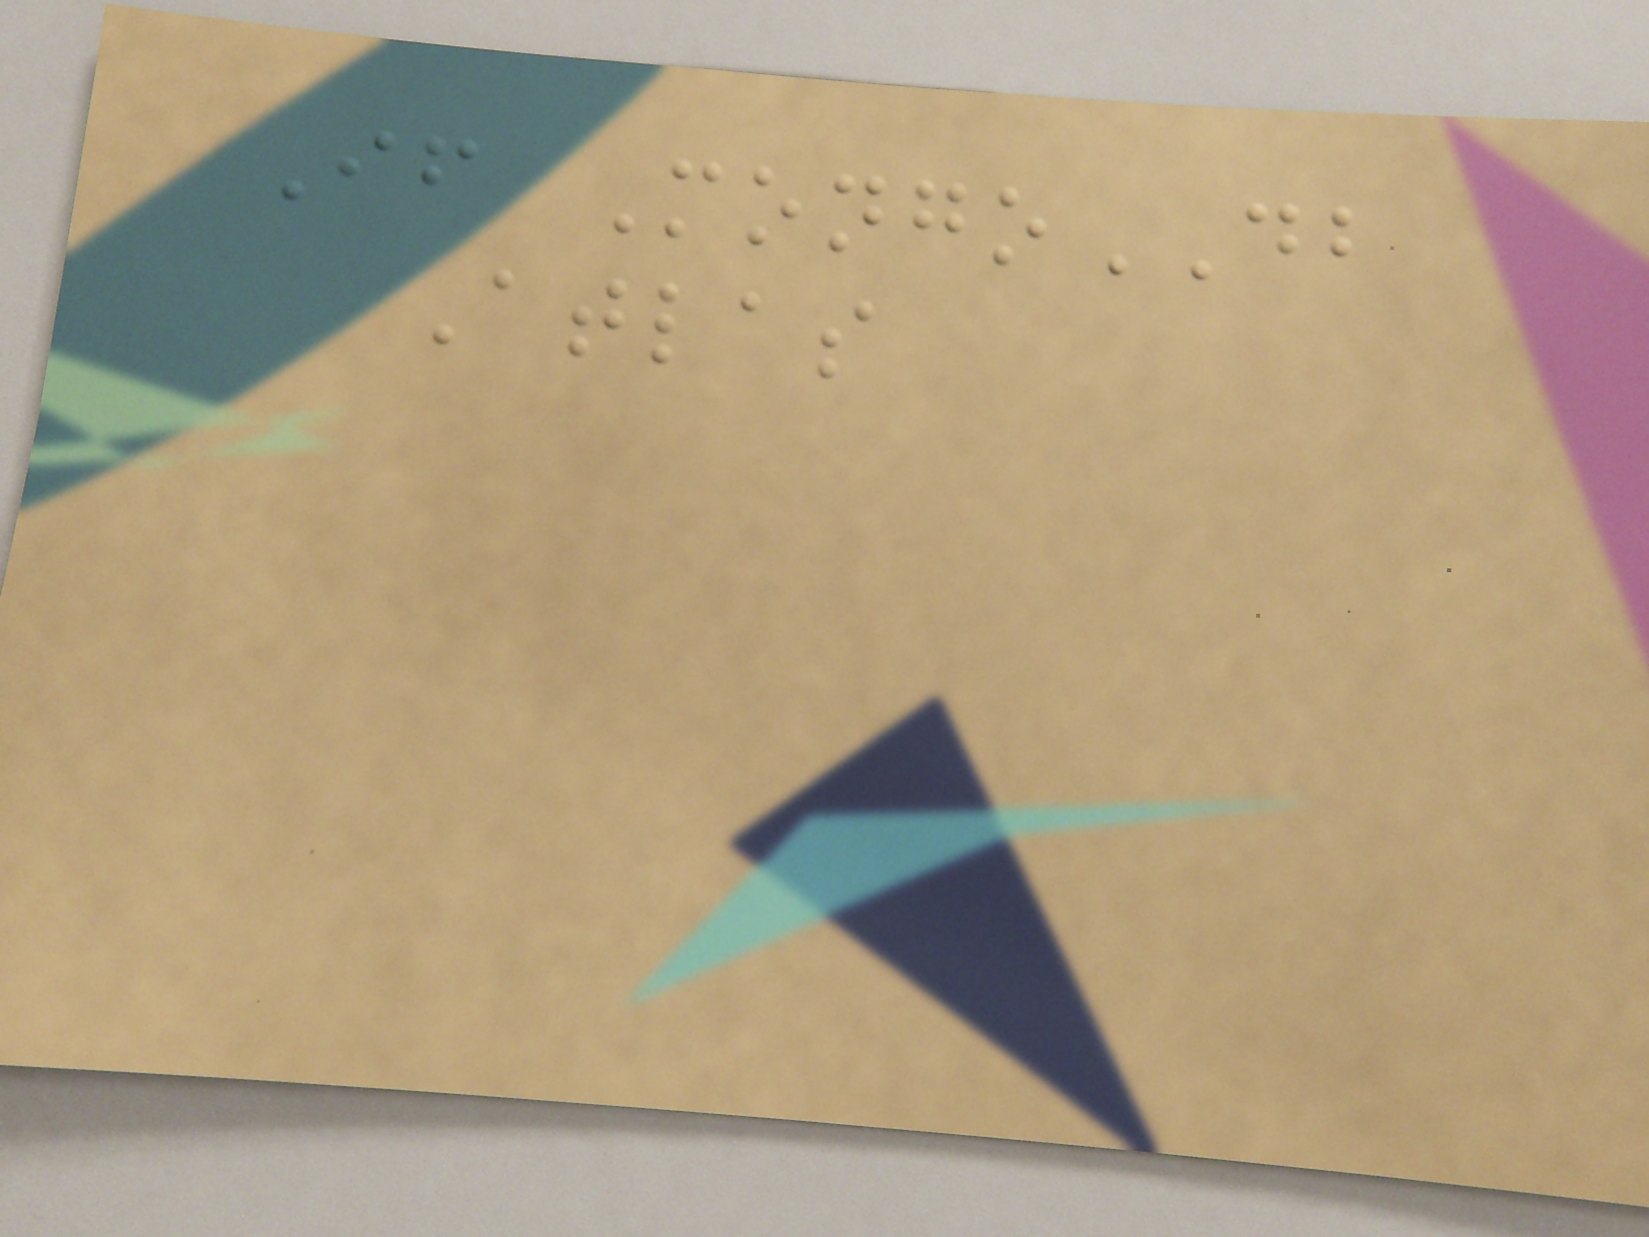If MongoDB
Atlas
